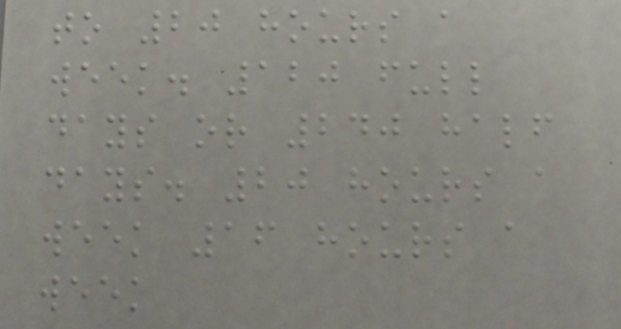to 20 hours a
week. 120 full
days or 240 half
days. 20 hours a
week 16 hours a
week
